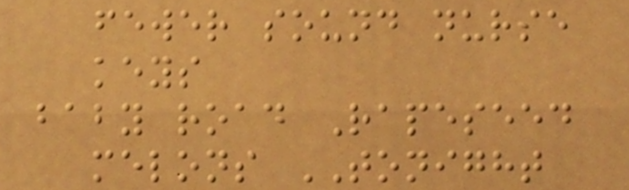fewer sound nurse
keys
baby road Rapeseed
melons TONIGHT
